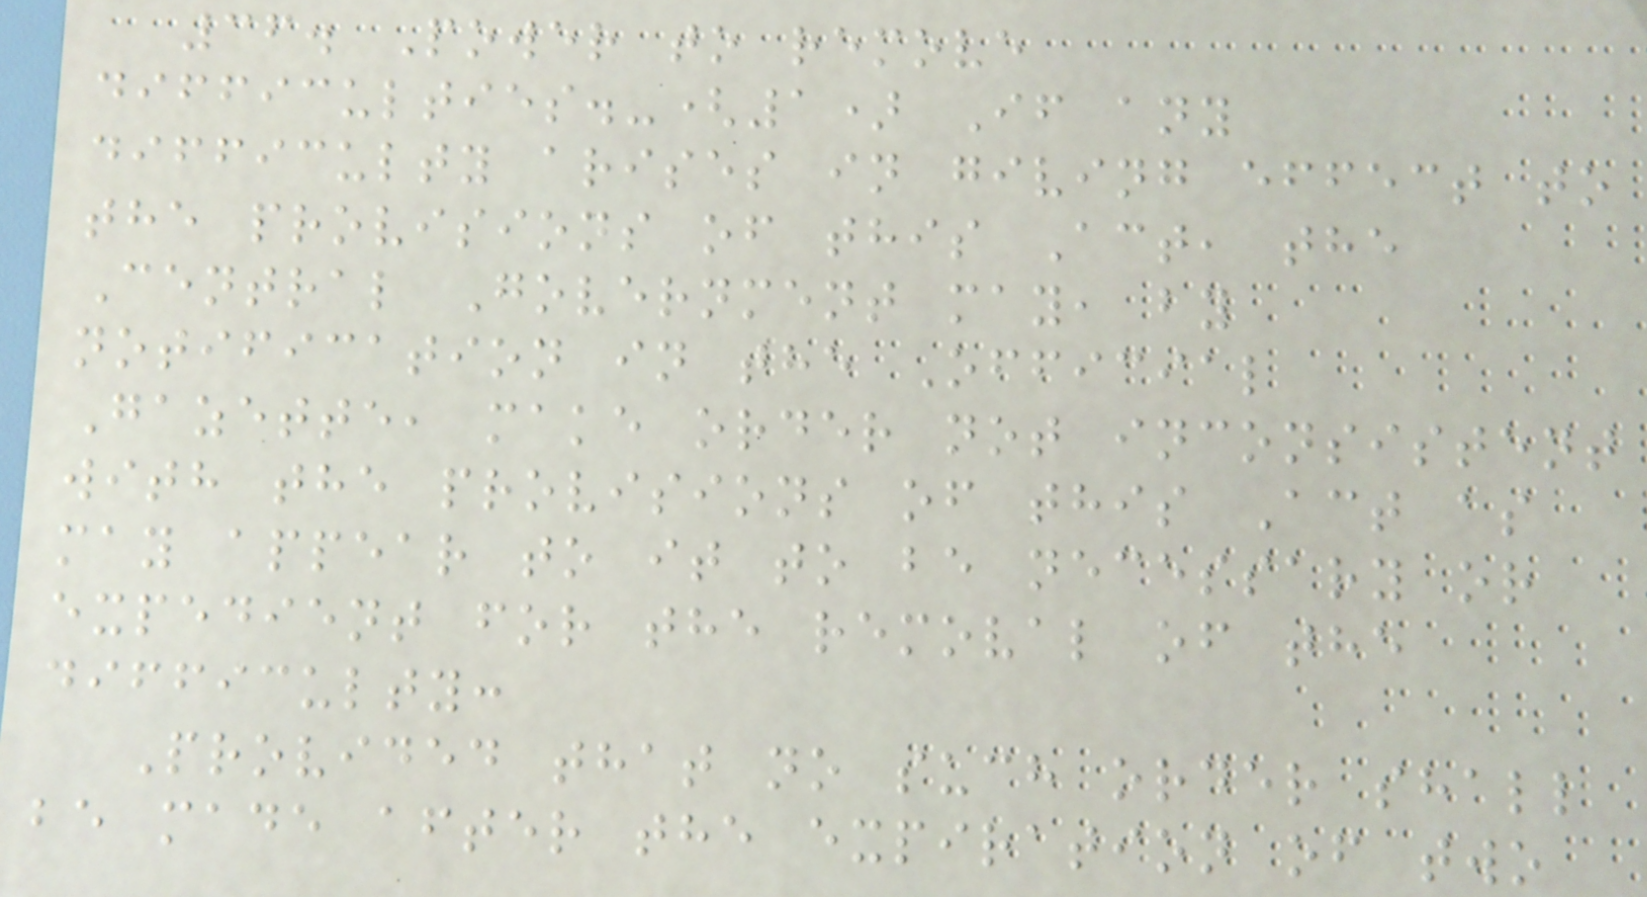36. Power to remove
difficulties.-(1) If any
difficulty arises in giving effect to
the provisions of this Act, the
Central Government may, by
notification in the Official
Gazette, make order not inconsistent
with the provisions of this Act as
may appear to it to be necessary or
expedient for the removal of the
difficulty:
Provided that no such order shall
be made after the expiration of two
